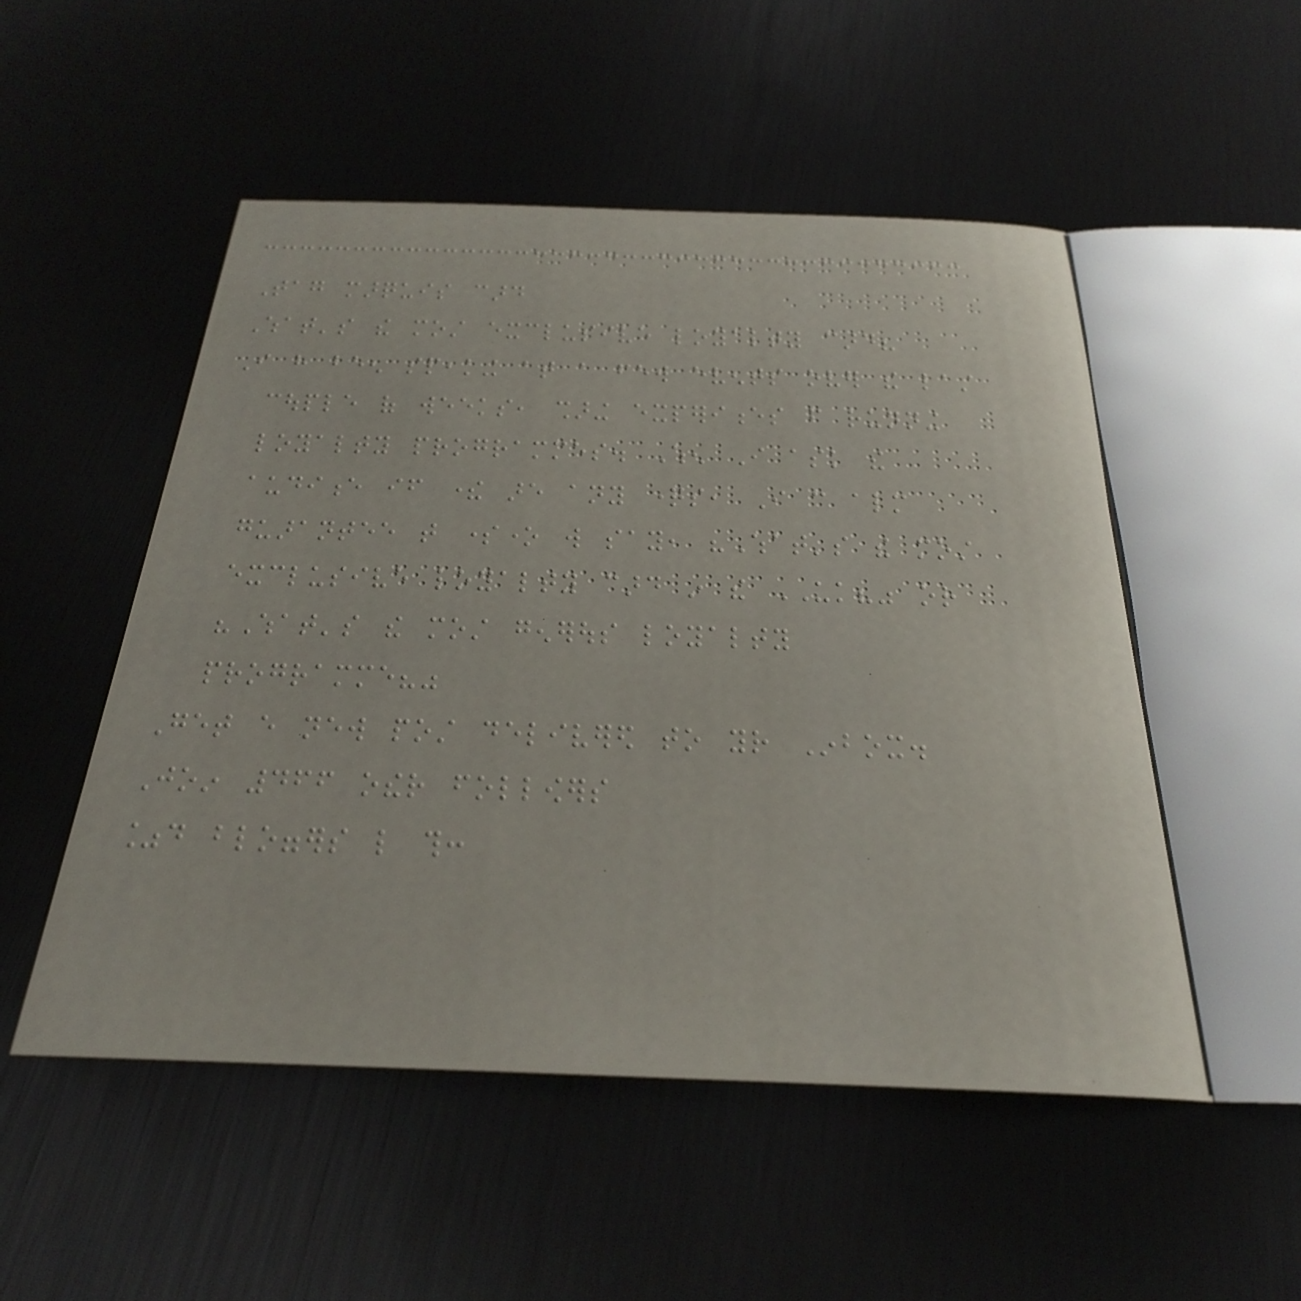Tag marquis card
What's the most exclusive loyalty card?
I have been speaking at a few events over the last
couple of weeks, sharing experiences from running
loyalty programmes. When I ask the
audience if there are any questions, I can almost
guarantee that someone will say, "What's the most
exclusive loyalty card in the UK?" or
"What's the most generous loyalty
programme?"
Get every new post delivered to your Inbox.
Join 466 other followers
%d bloggers like this:
